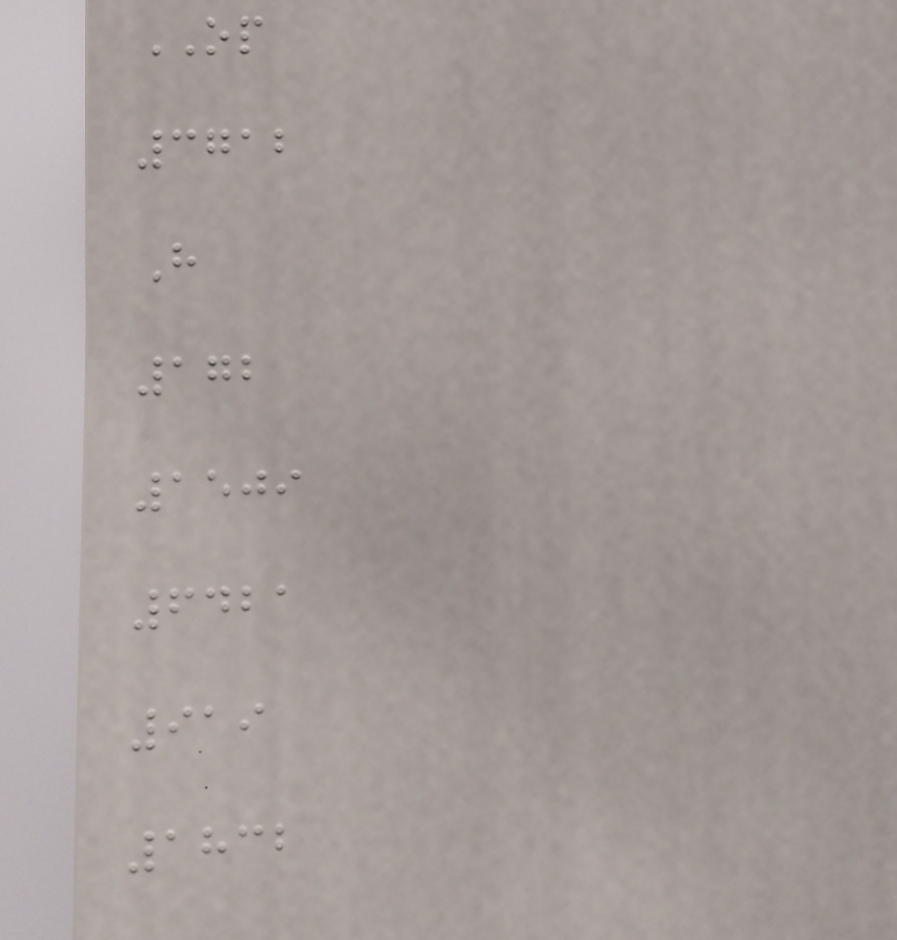OP
3712
H
172
1509
6421
919
1832
